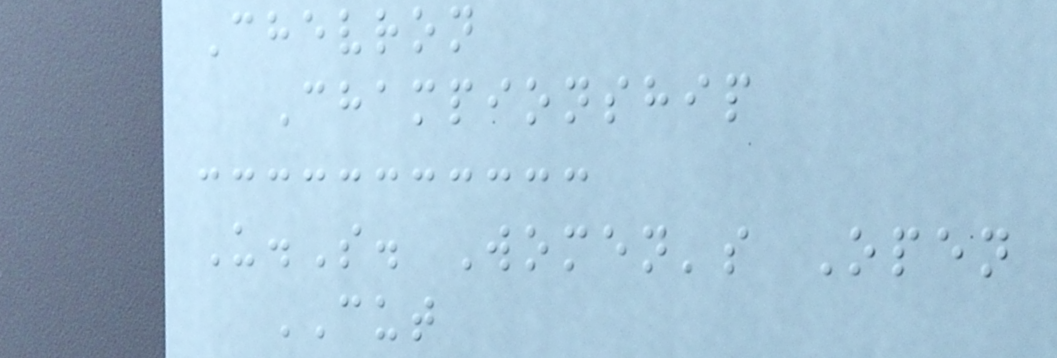Chevron
Championship
U.S. Women's Open
CUT
